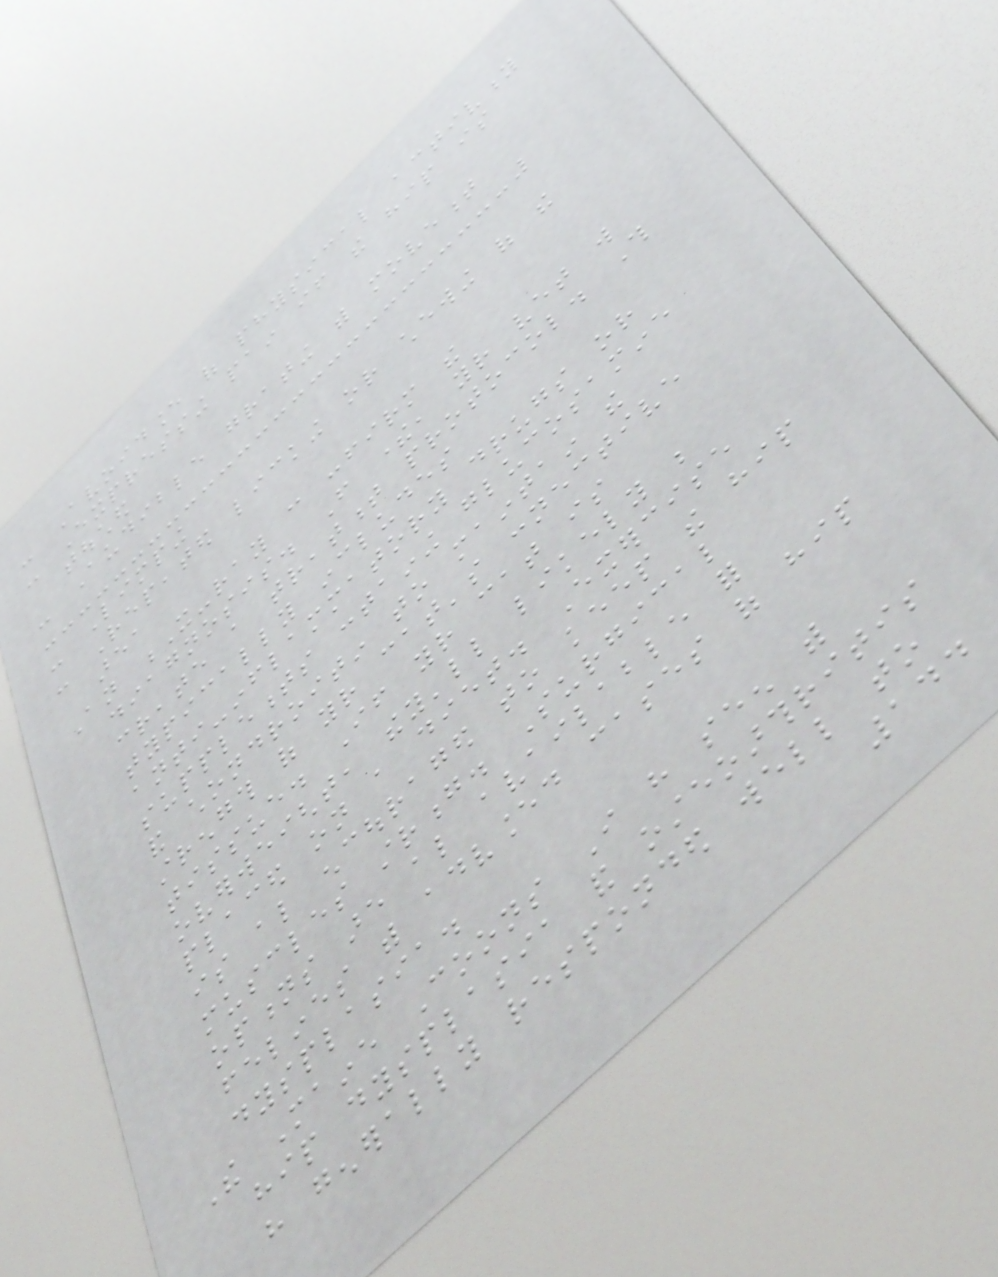- Avoidance of physical activity
- Expressing pain if the hip is
touched
- Audible grating with movement
- Limping
- Repeated licking or chewing of the
area
An X-ray can confirm the
diagnosis. From there, your vet will
create a treatment protocol. This
typically includes
anti-inflammatory drugs or
supplements containing glucosamine
and chondroitin to maintain the
strength of your cat's connective
tissue. If your cat is
overweight, they'll likely be
placed on a diet. Exercise
is also encouraged to keep the hip
muscles strong. Surgical
options are also available for
felines with advanced cases of hip
dysplasia.
The Maine Coons I have seen with
hip dysplasia and osteoarthritis
have generally responded well to
144
